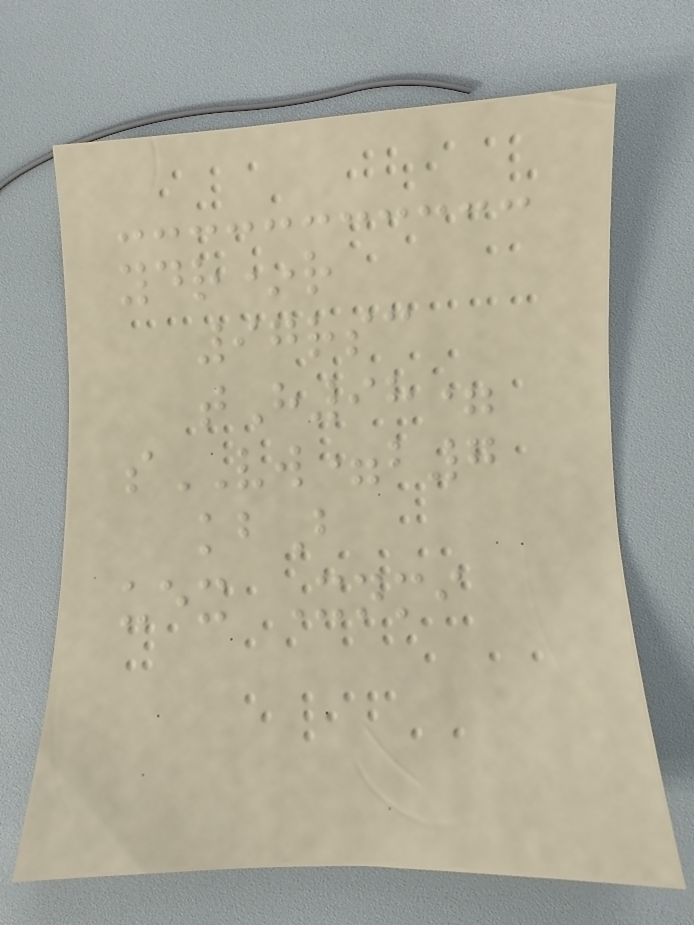ydr*r
97rsc
tH98=
sVW=b7
kbB
uex Xnmi
